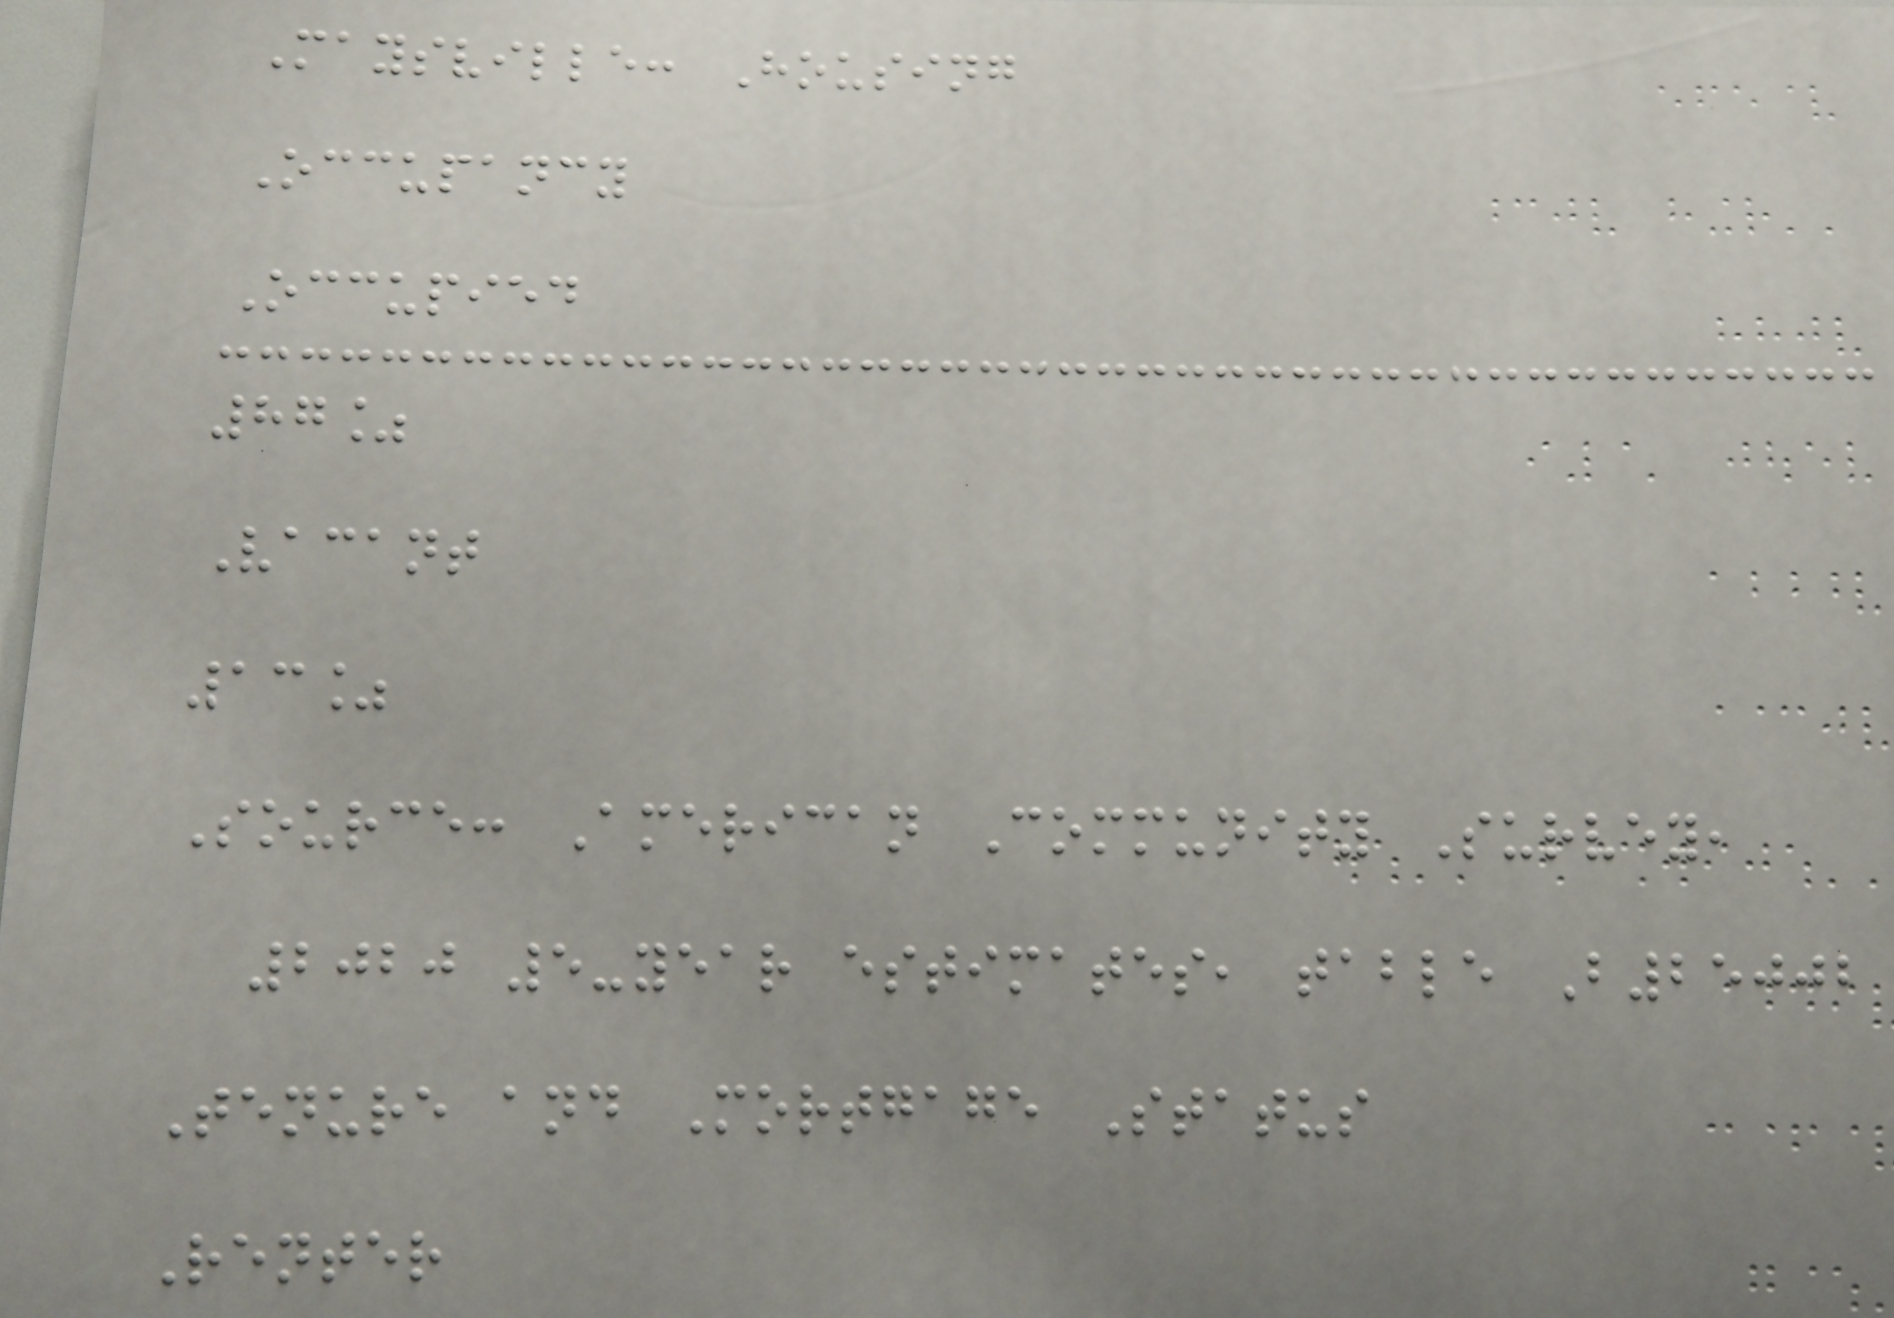Maysville: Housing
Occupancy
Occupied
87%
Vacant
13%
Source: American Community Survey,
2020 5-year estimates, table B25002
Tenure and Mortgage Status
Renter
